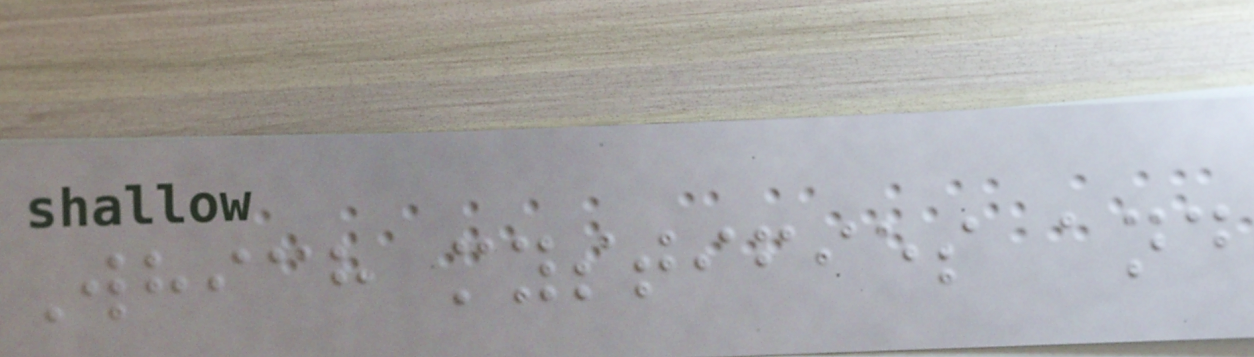Which mystifies and
